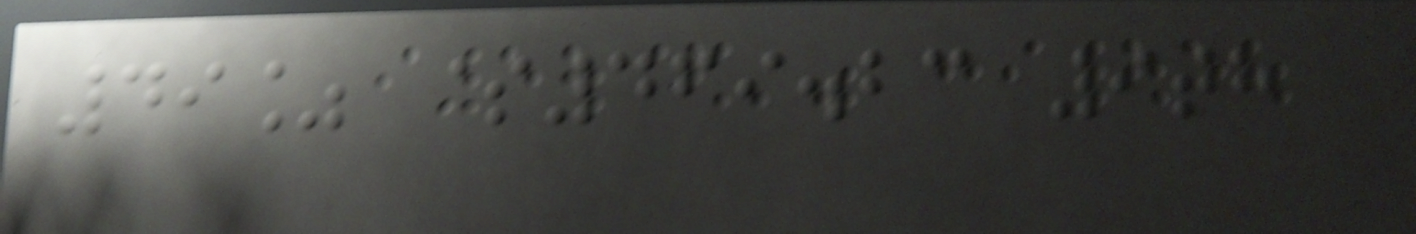49% $469.23 9th
